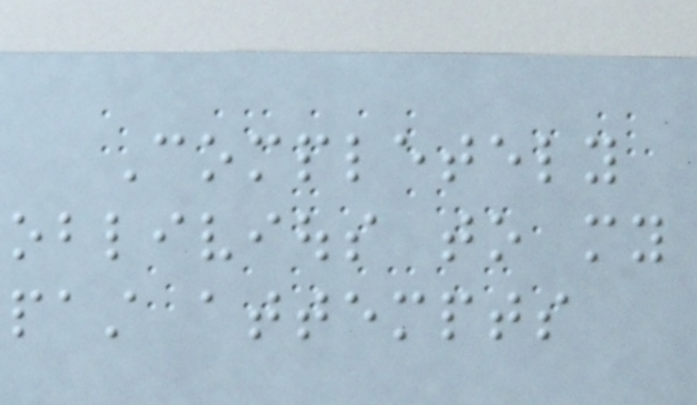Completely
oblivious to my
past attempts
